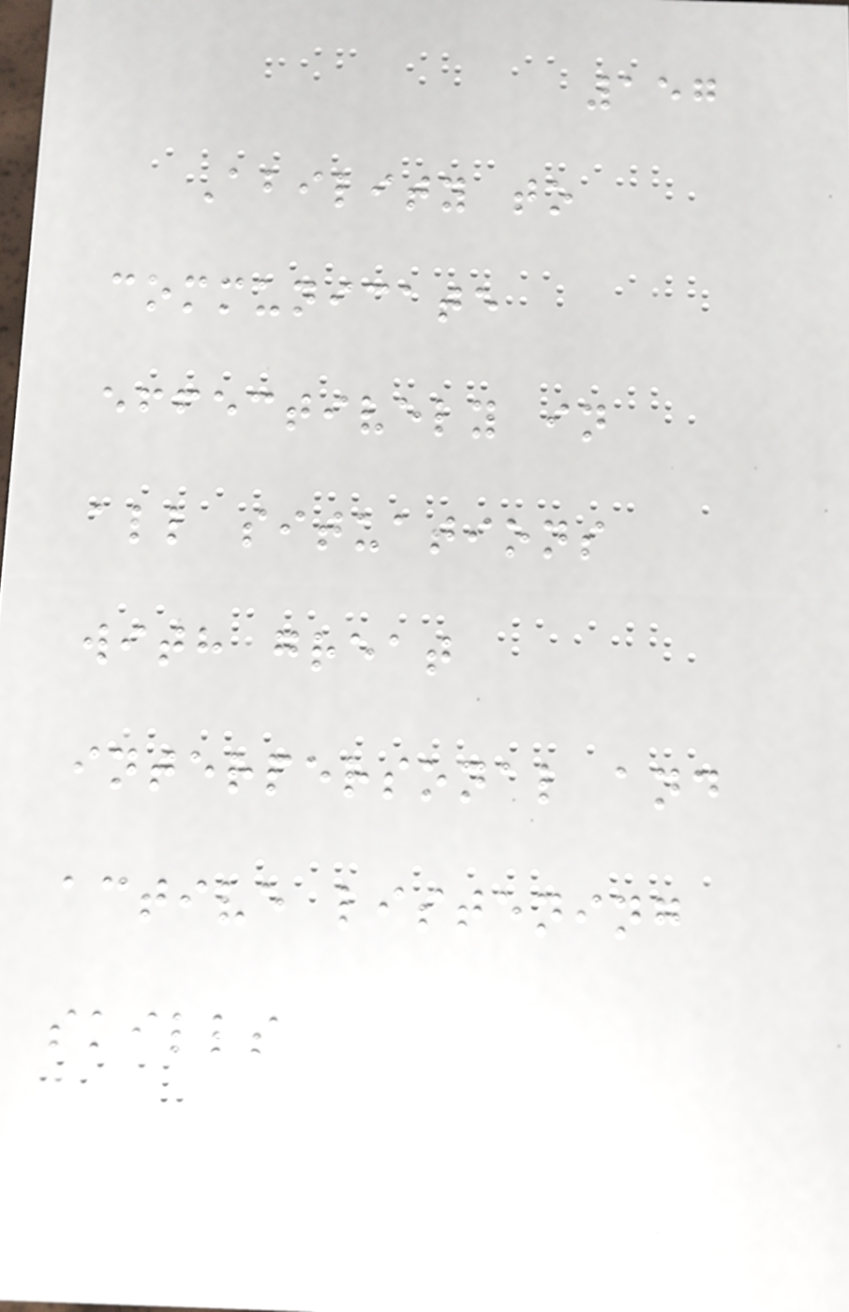157
Ability to
communicate
effectively in
all situations
with great
interpersonal and
active listening
skills
